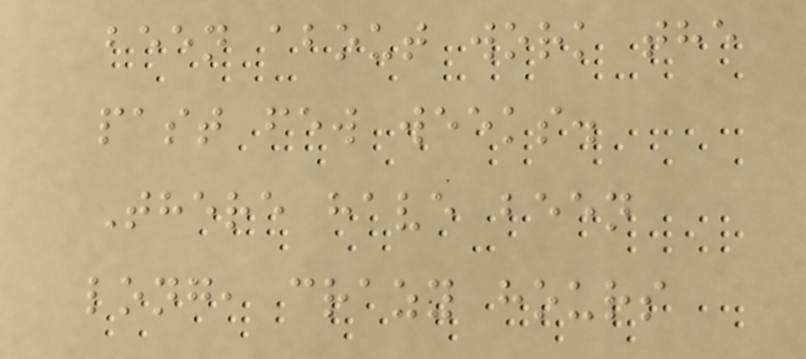been about work the
past few weeks.
There have been
long, crazy hours
